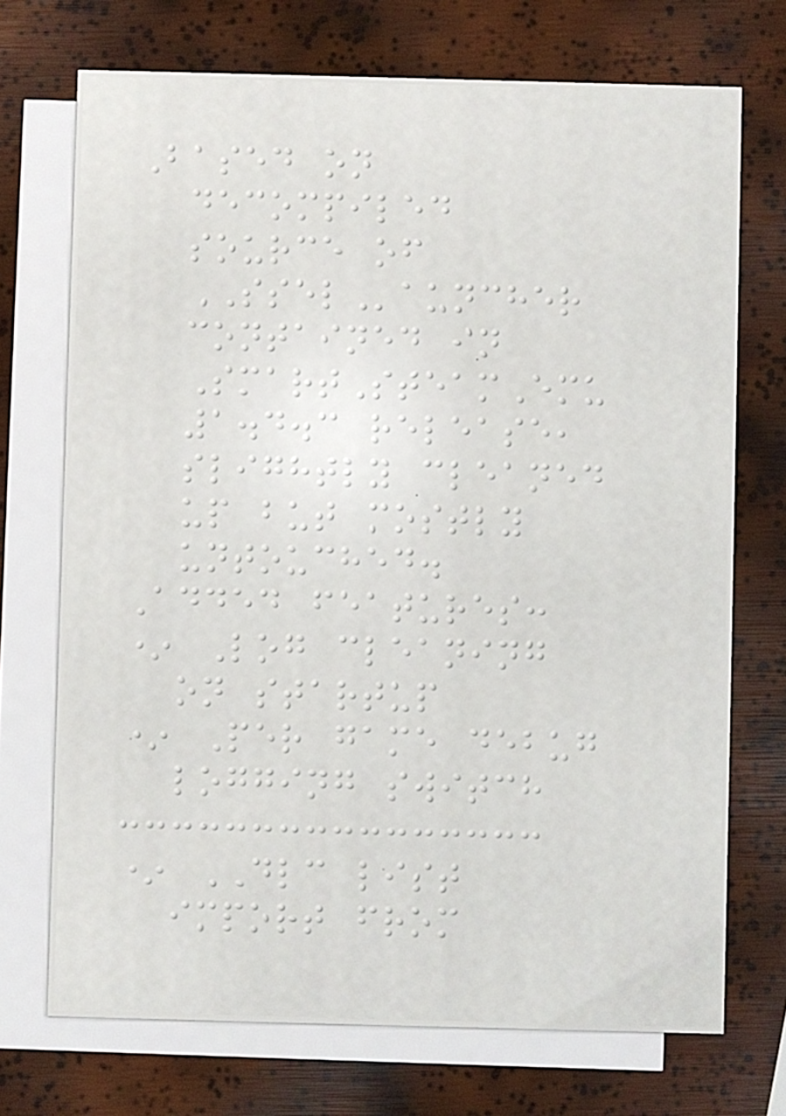Based on
decompiled
source of
SSELauncher
contained in
SmartSteamEmu
1.4.3 release,
slightly cleaned
up but mostly
untouched.
Added features:
* Log cleaning
on startup
* Per game debug
logging switch
* DLC list
import from
